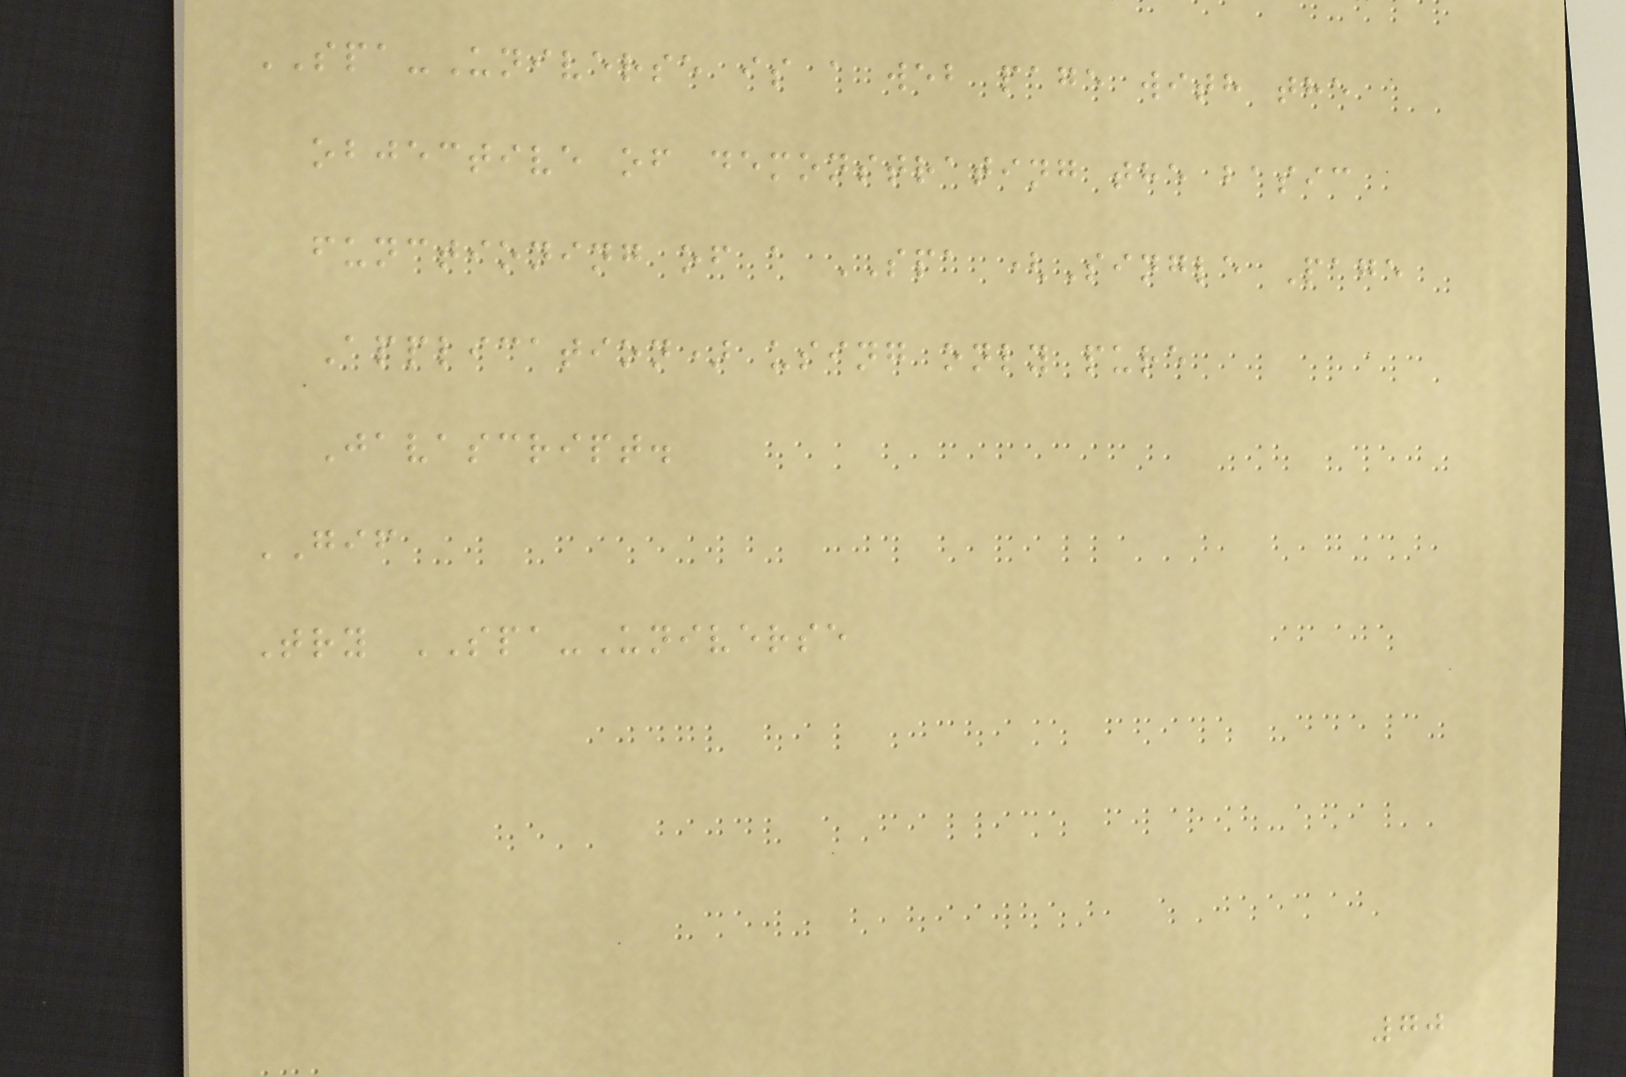SPA-Universe is a web page with the
objective of demonstrating the basic
functioning of a SPA (Single Page
Application) using only pure
Javascript.
GIF
Try SPA-Universe
70
